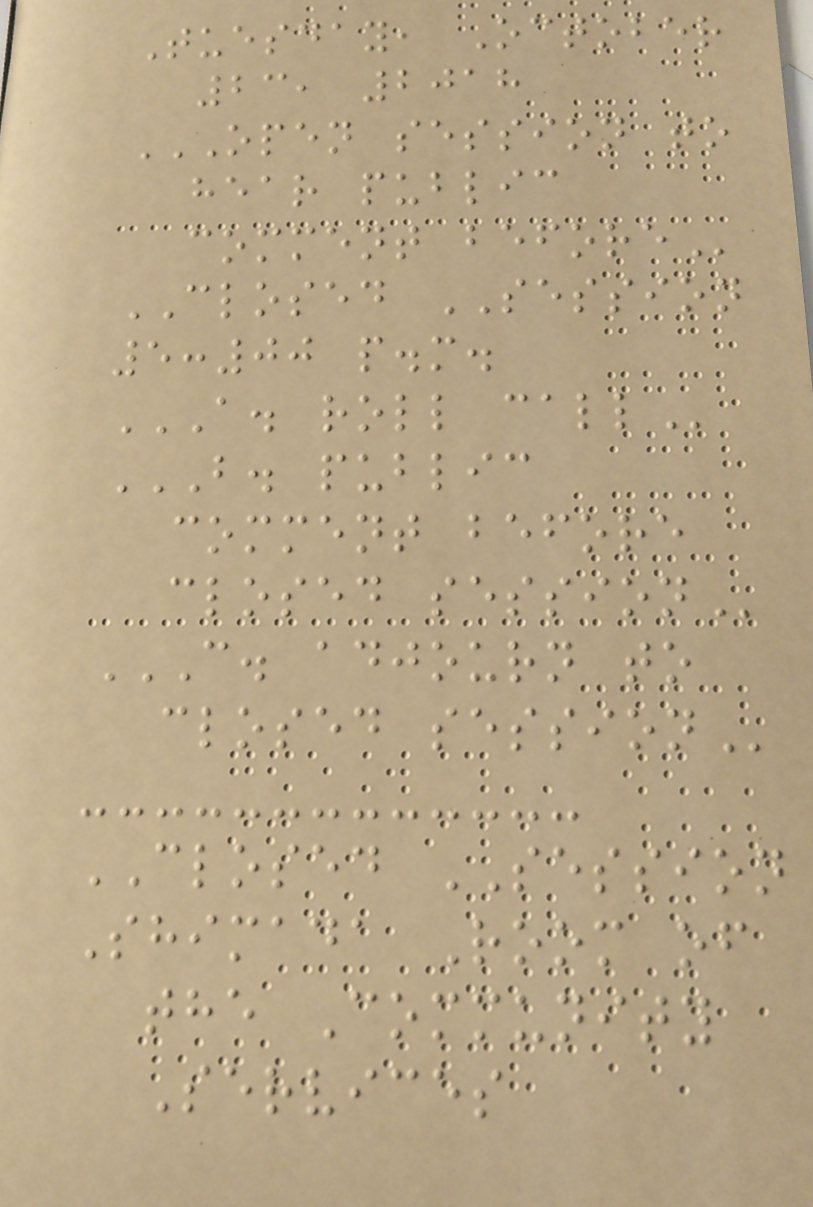Tuesday, October
23, 2018
OPEN SESSION TO
HEAR PUBLIC
COMMENT BEFORE
CLOSED SESSION
5:00 p.m.
A. ROLL CALL
B. PUBLIC
COMMENT BEFORE
CLOSED SESSION
C. ADJOURN TO
CLOSED SESSION
CLOSED SESSION
Shimada Room of
the Community
Services
